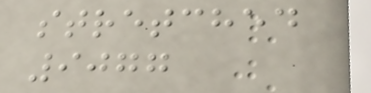stretched
9077
